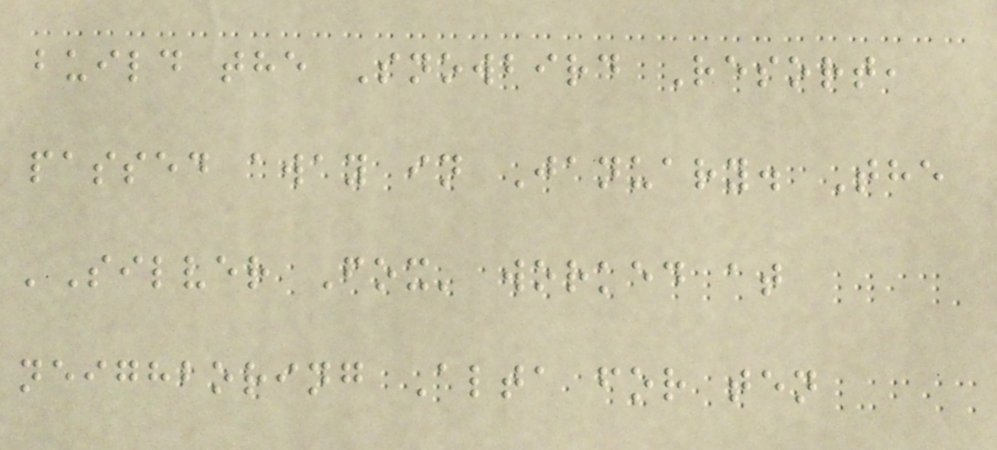build the Snowbird Resort,
passed away in January. The
'Silver Fox' worked at
neighboring Alta for ten
